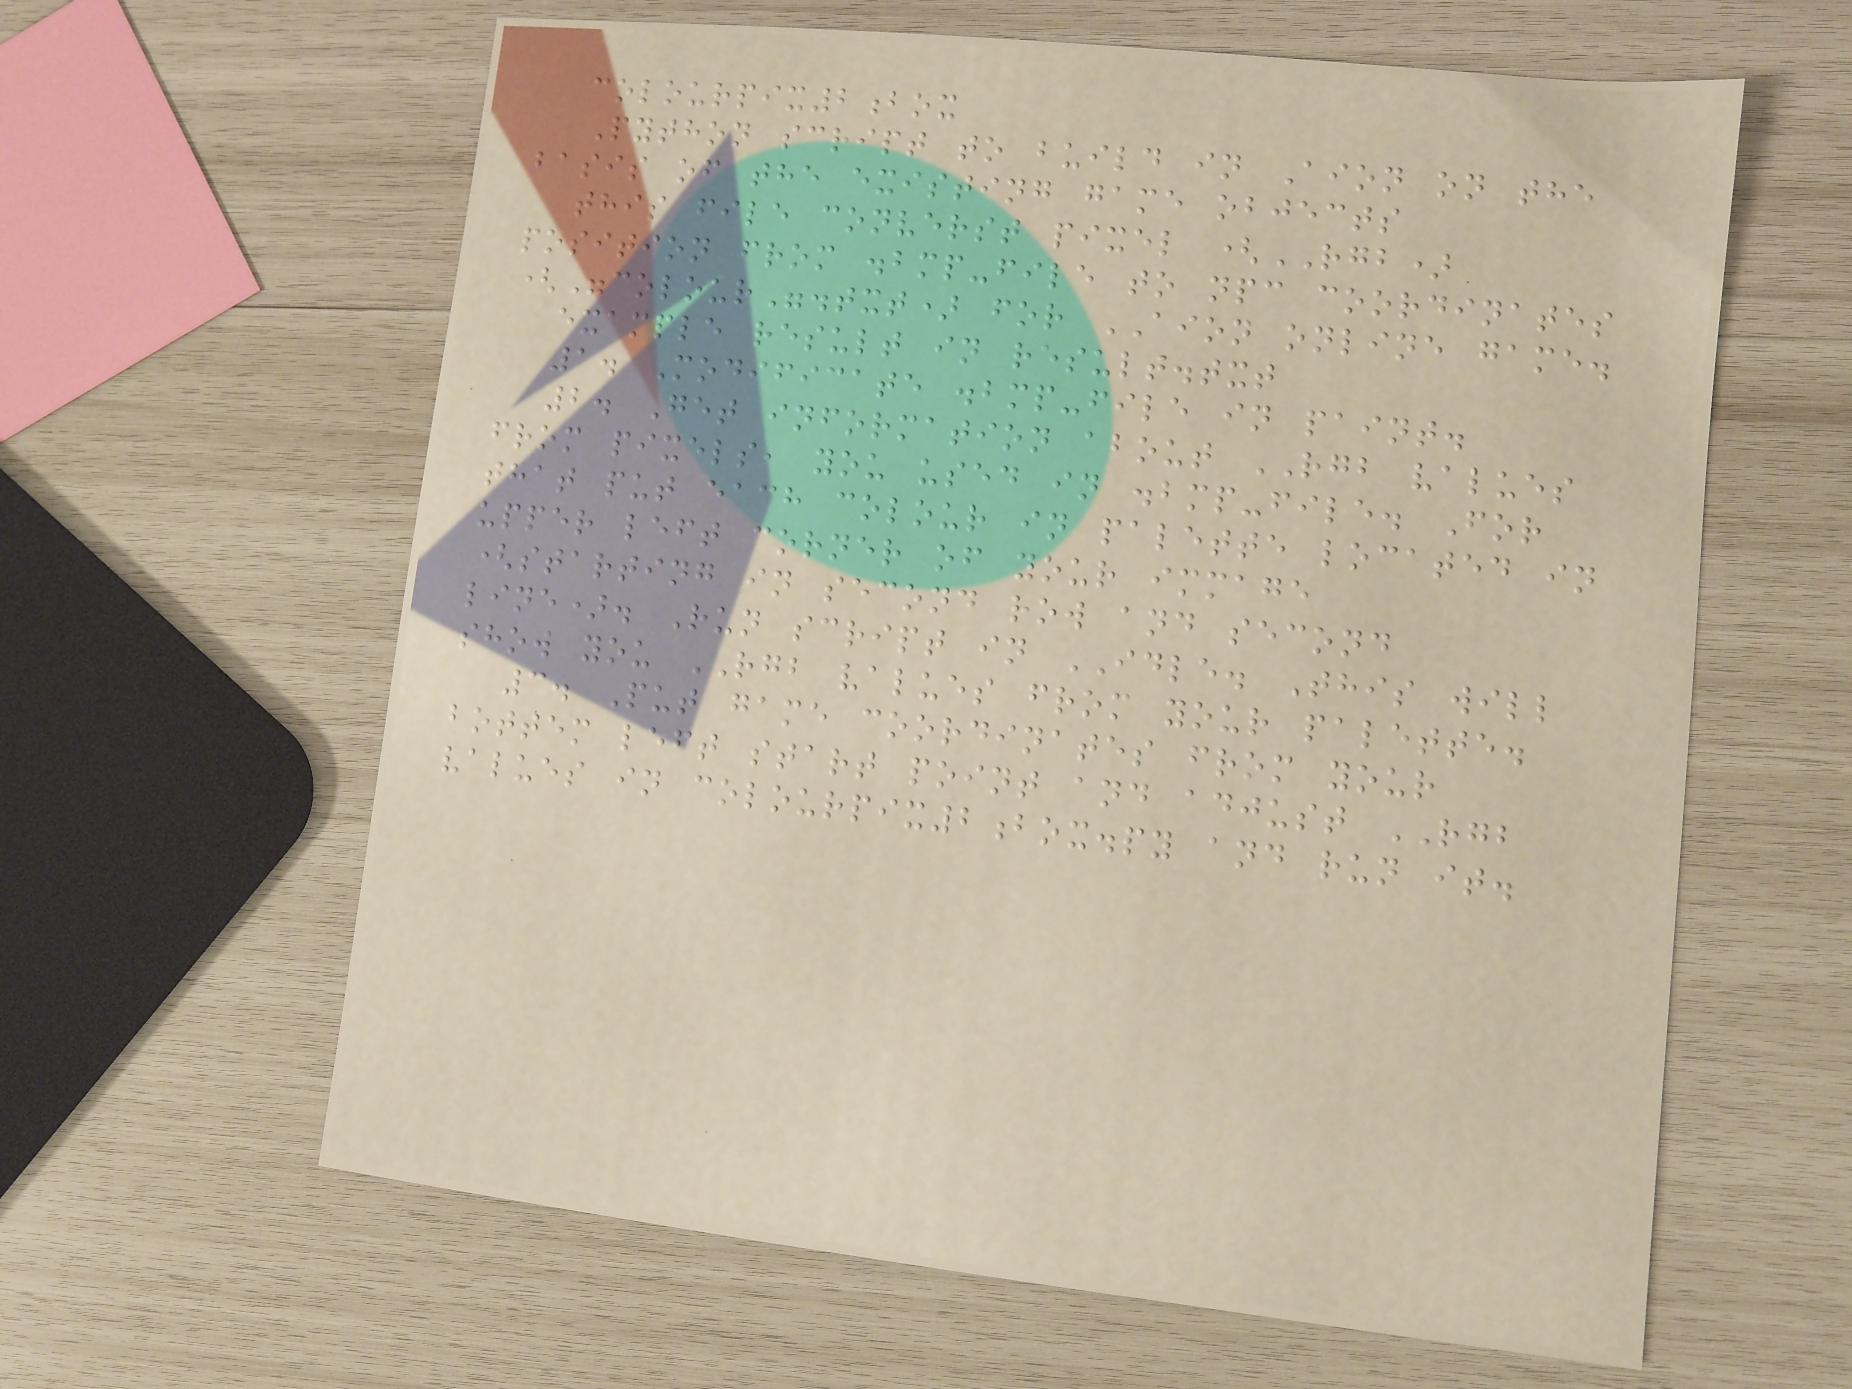colourpix2box
Python script to build in Aion on the
basis of the existing game objects
this file converst pixel (RGB)
position from .bmp-file to npc coordinates
("colour".txt) for AION online game.
example result in result.txt
1. Modificate .bmp-file in paint.
2. Get information about RGB values
from pixels, you used in .bmp-file. For
that put each colour in palette located in
upper left corner of your immage
(starting in second row and second
line). Run script in IDLE. This will
show you RGB values from your palette.
3. Put game coordinates from your
bottem left start point and adjust RGB
values in colourpix2box.py and run it.
